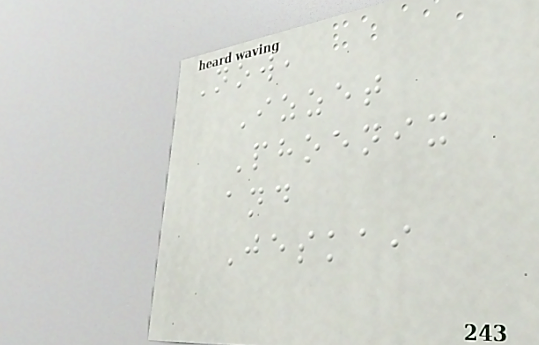Now,
Izzet
Phoenix
and
Jeskai
